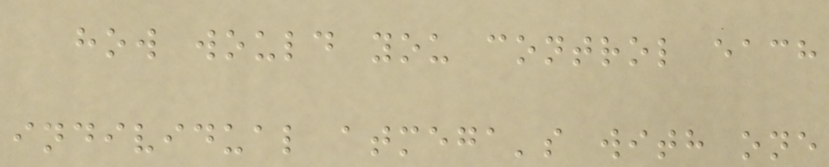how would you control each
individual atmega's with one
